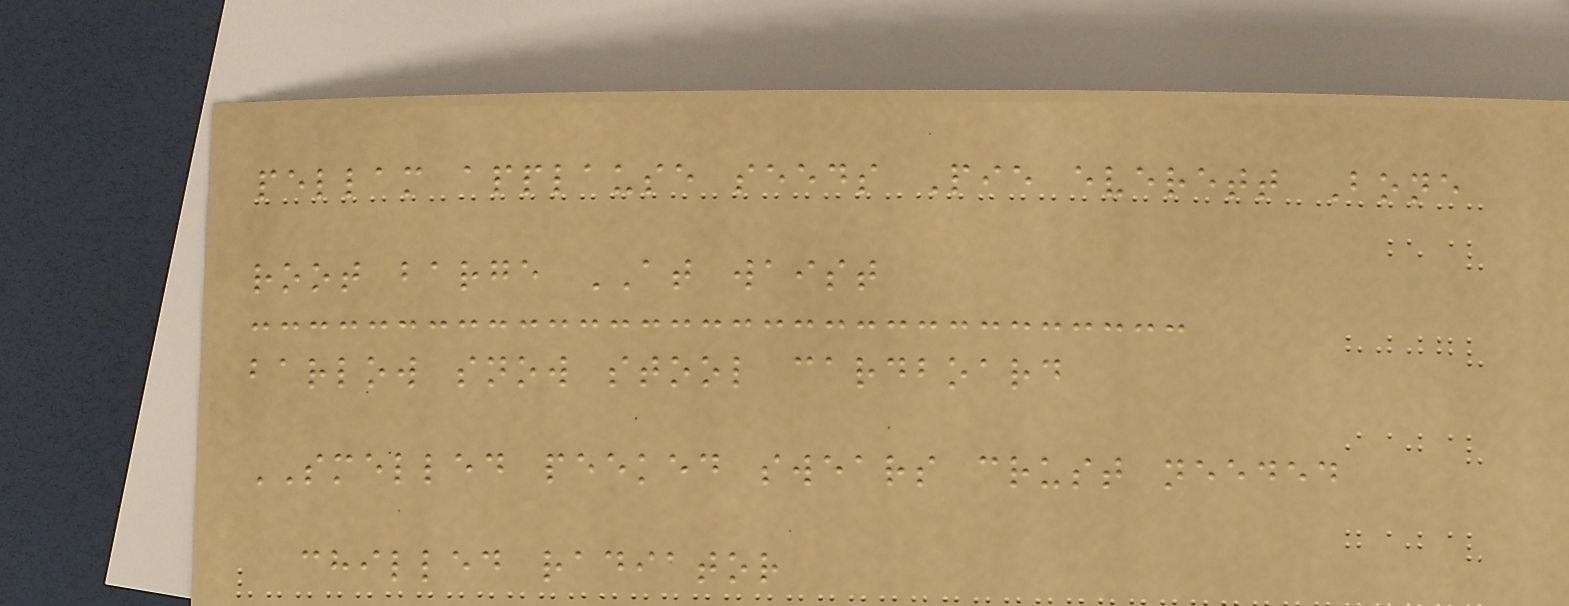pellam applause seeds Pie everett Bone
root barge AT waist
barlow snow stool cardboard
SMELLED peeked swears crust needed
chilled radiator
